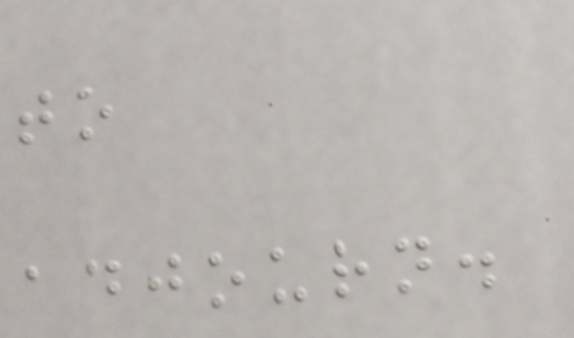to
adjourn.
